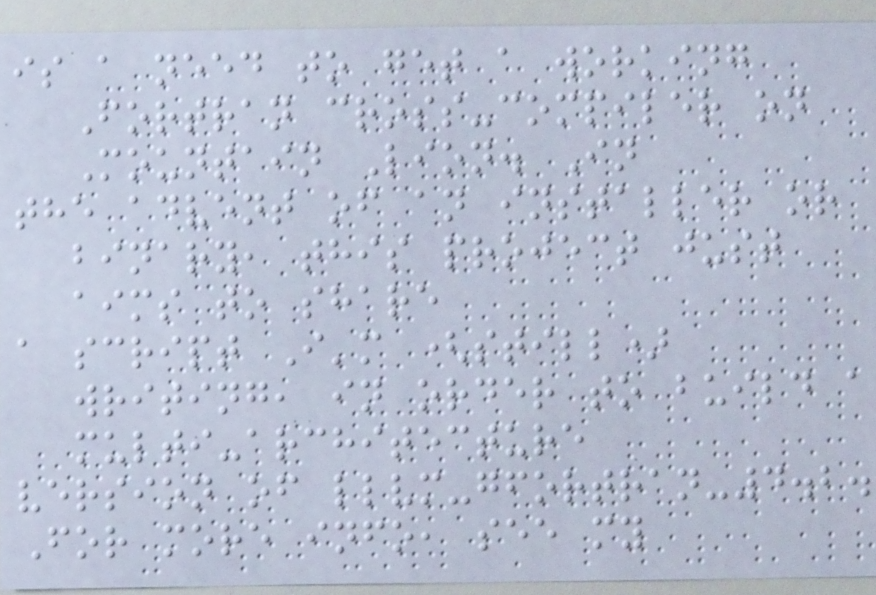is a need to get a working
Fortran cross-compiler on
Mountain Lion. In
the advent of an installer or
binary, this project just
aims to share
a script I'm (still)
writing, in order to build a
multi-architecture
version of llvm-gfortran-4.2.
For more info, see my
